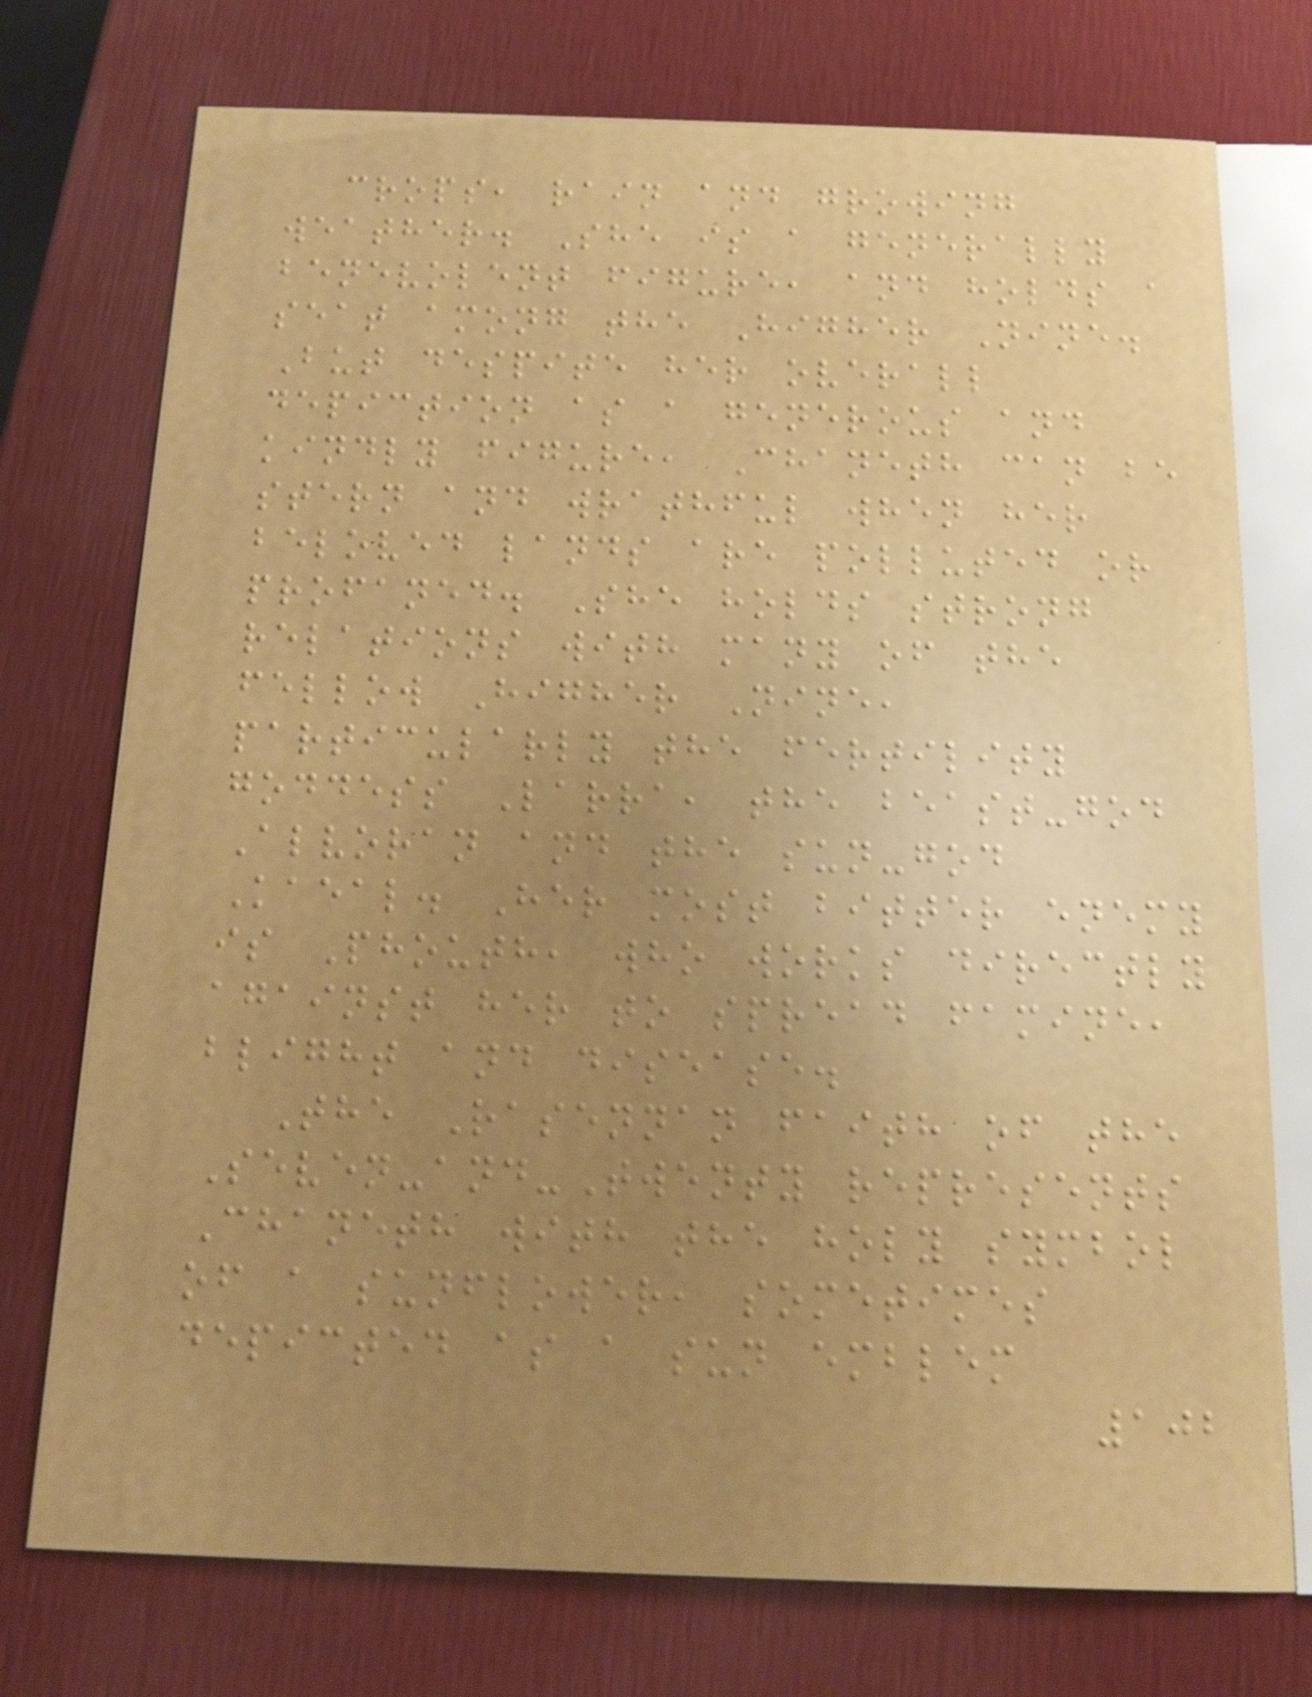crops, rain and growing
weather. She is a generally
benevolent figure, and holds a
seat among the Higher Nine.
But despite her overall
depiction as a generous and
kindly figure, Chaneth can be
stern and wrathful when her
beloved lands are polluted or
profaned. She holds strong
relations with many of the
fellow Higher Nine,
particularly the fertility
goddess Larra, the beast-god
Alvoran and the sun-god
Kaeal. Her most bitter enemy
is Phouth, who works directly
against her to spread famine,
blight and disease.
The Rasennan faith of the
Seven-and-Twenty represents
Chaneth with the holy symbol
of a sunflower, sometimes
depicted as a sun emblem
102
